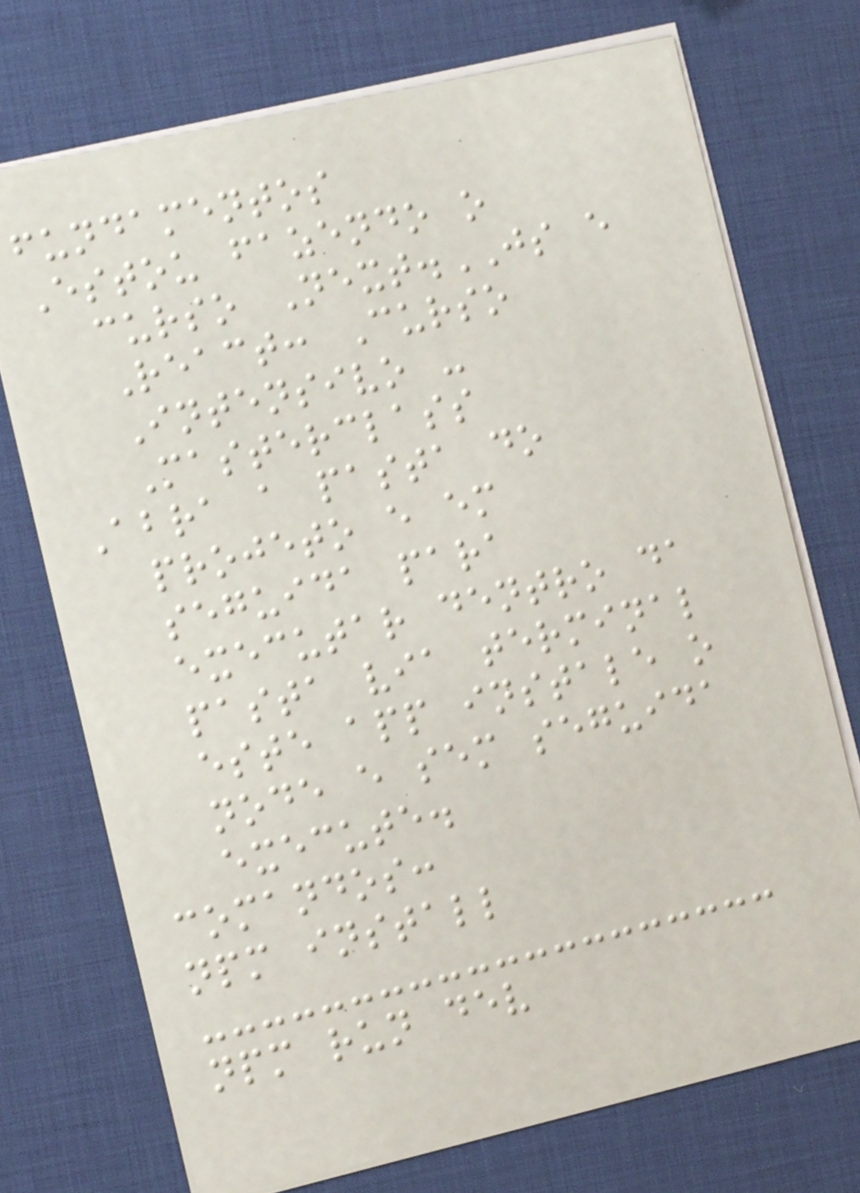fundamentos
Estou fazendo o
curso Next.JS e
React: Curso
Intensivo -
Masterclass
Abra a pasta do
projeto e em
seguida para
executar dentro da
pasta via terminal
este app instale o
node e sem seguida
execute.
comandos:
npm install
npm run dev
